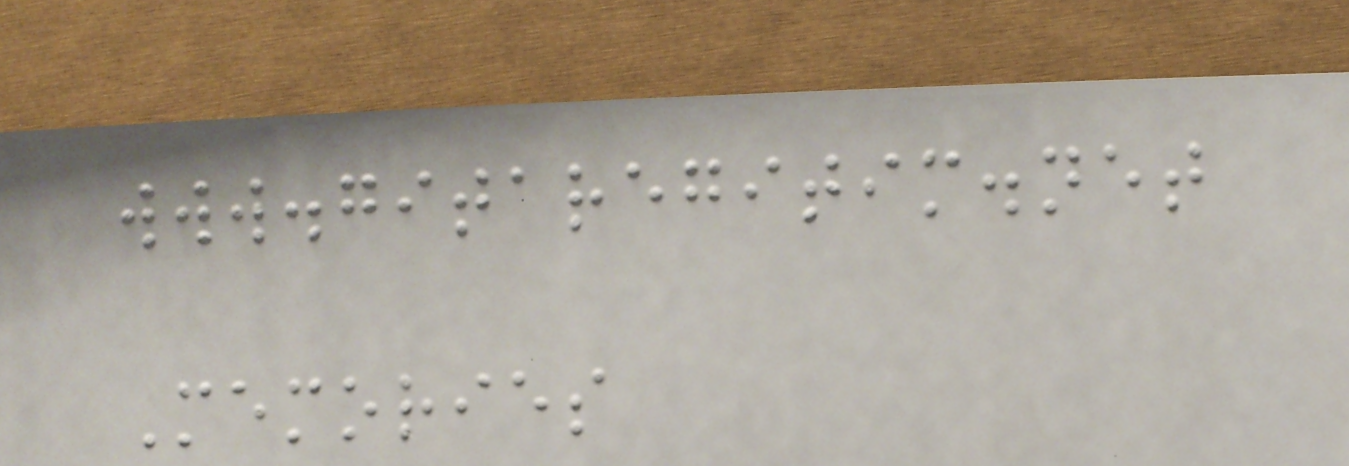www.gitaregitim.net
Memories
